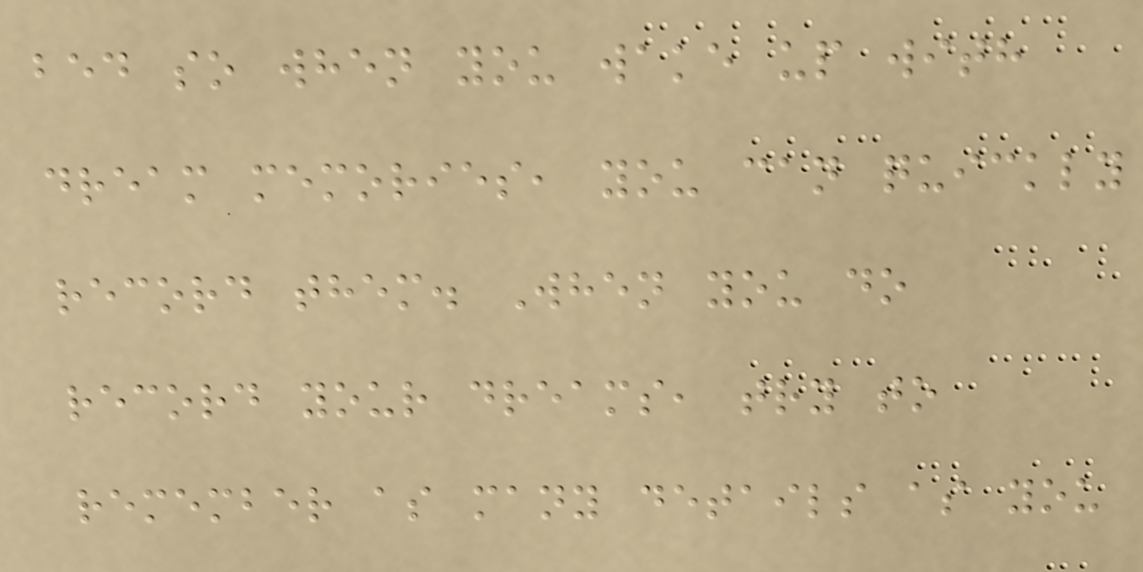bed so when you wake up with
dream memories, you can quickly
record them. When you do
record your dreams, try to
remember as many details as you
